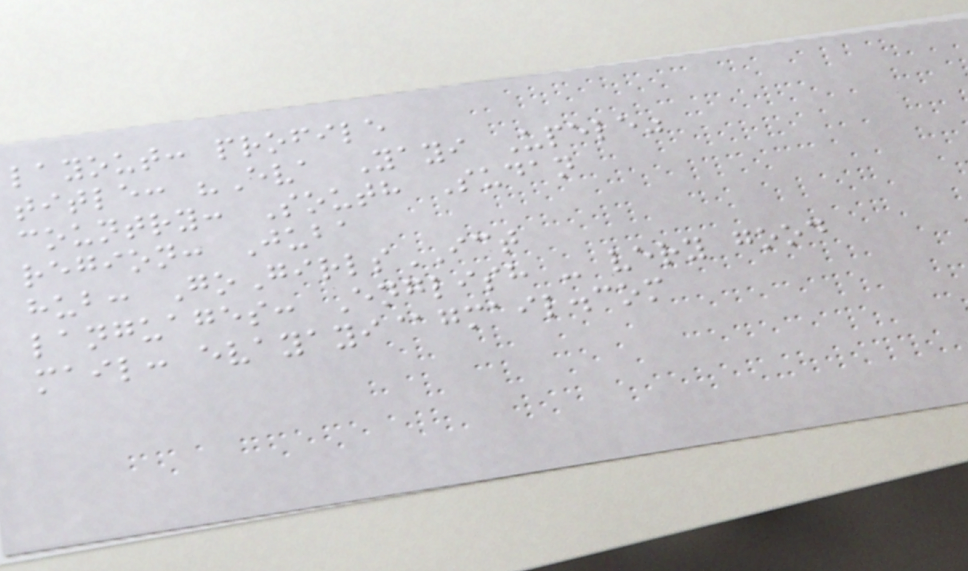layout: profile
title: "Eva Yayi Upele"
country: South Sudan
region: Juba
hub: GoGirlsICT
languages: English - very good
mail: evayayi@gmail.com
